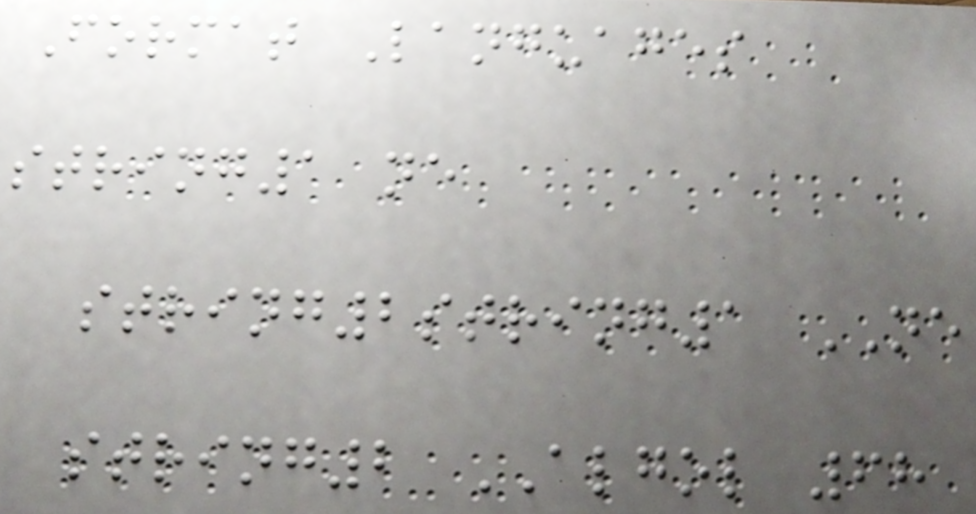Format Languages
string1 ne
string2string1 NE
string2 ALGOL 68
